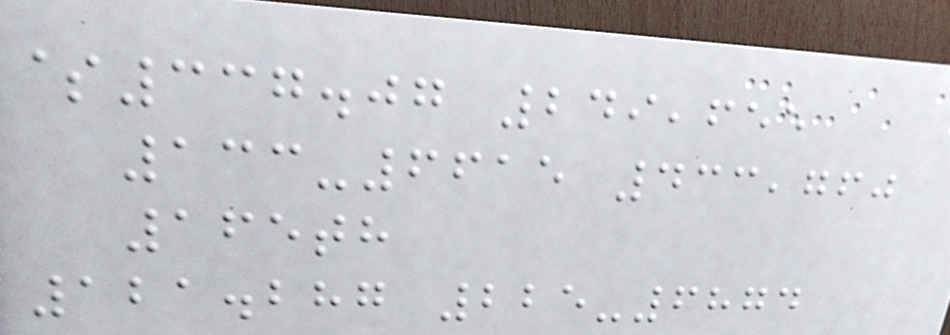$337.07 249,655
133-6615 433,760
165th
121.287 225-6874
